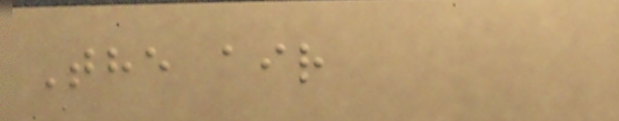The air
